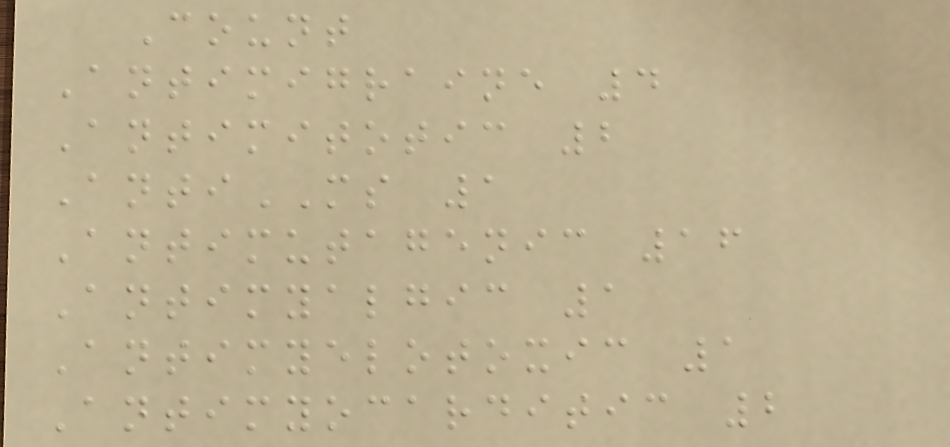Count
Antimigraine 4
Antimitotic 2
AntiMS 1
Antimutagenic 16
Antimyalgic 1
Antimyelotoxic 1
Antimyocarditic 2
